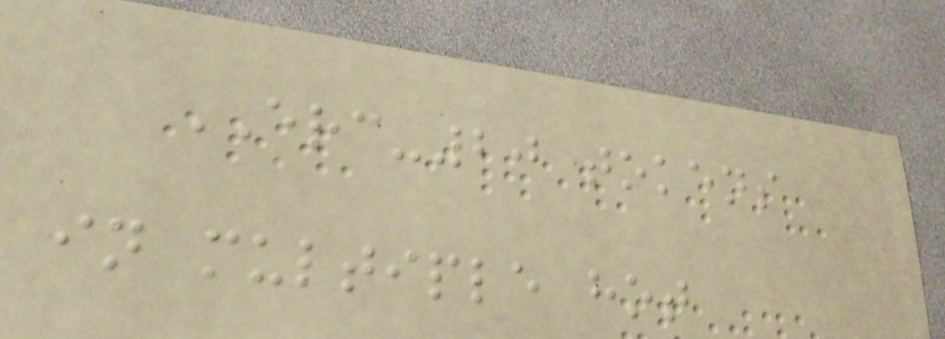ERC-20 tokens
in multiple hot
